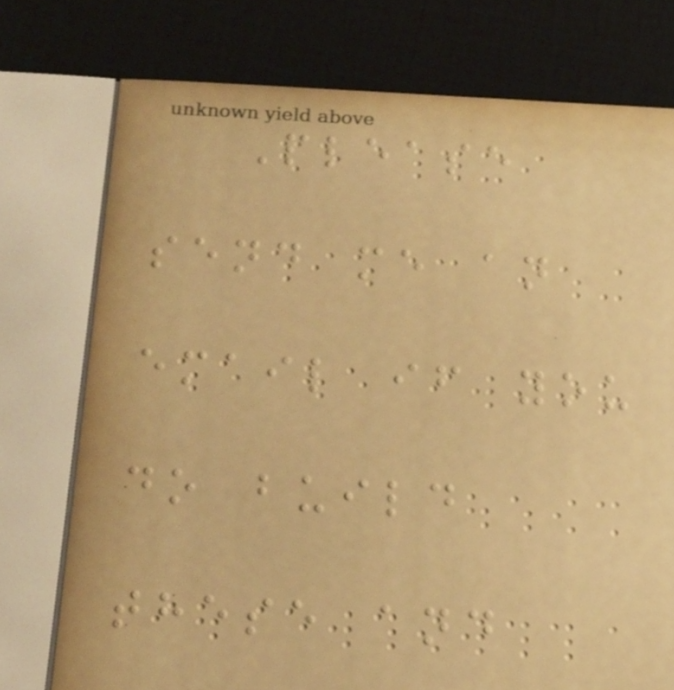Please
send me an
email if you
do build
these and
